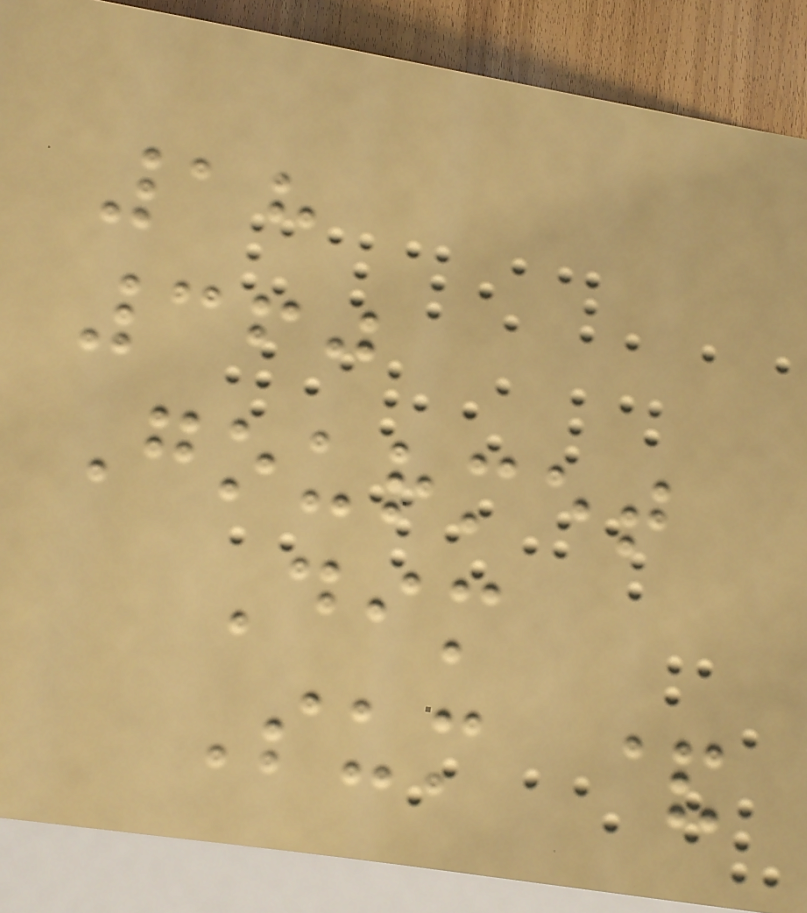18
360
Gourmet
Dim
Sum &
